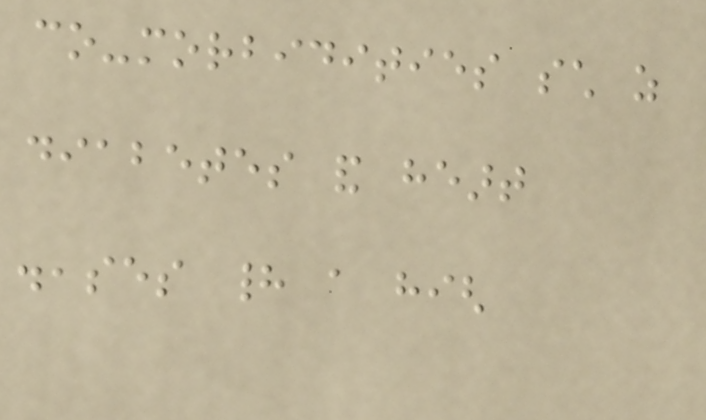co-morbidities such as
diabetes and heart
diseases had a high
